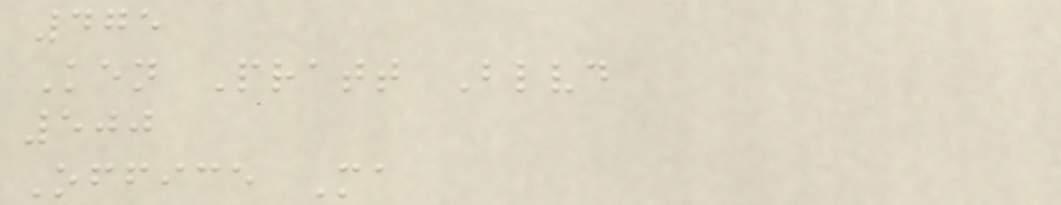475
Ken Pratt Blvd
500
Office Ma
